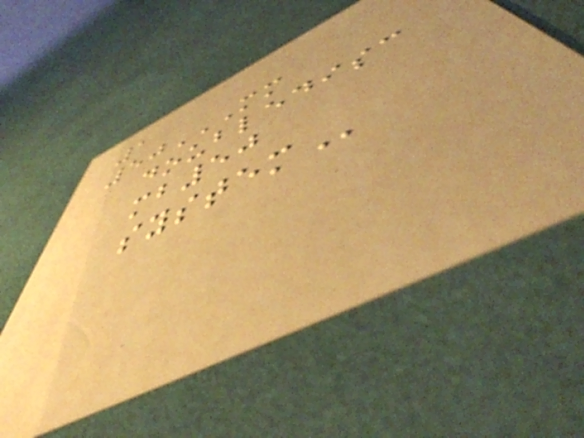1
50MM
DOUBLEDISC
MB50
SYSTEM
